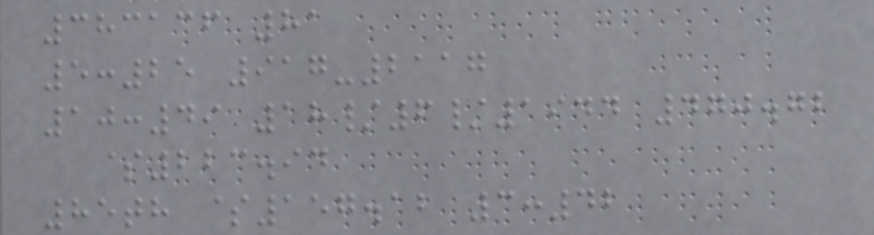383136 81
5:25 917-2117
10:49 18/6/1944 470.72
$223.94
85th $157.12 3:42
